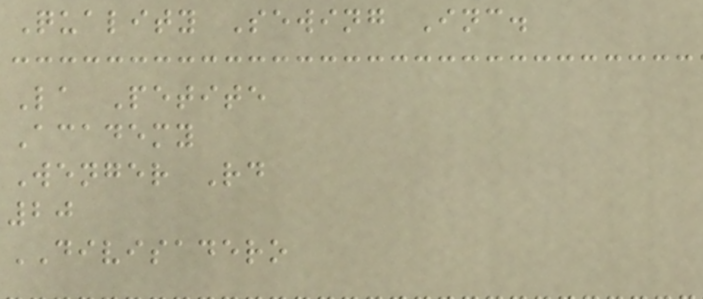Quality Sewing Inc.
La Petite
Academy
Wenger Rd
20
DIVISADERO
